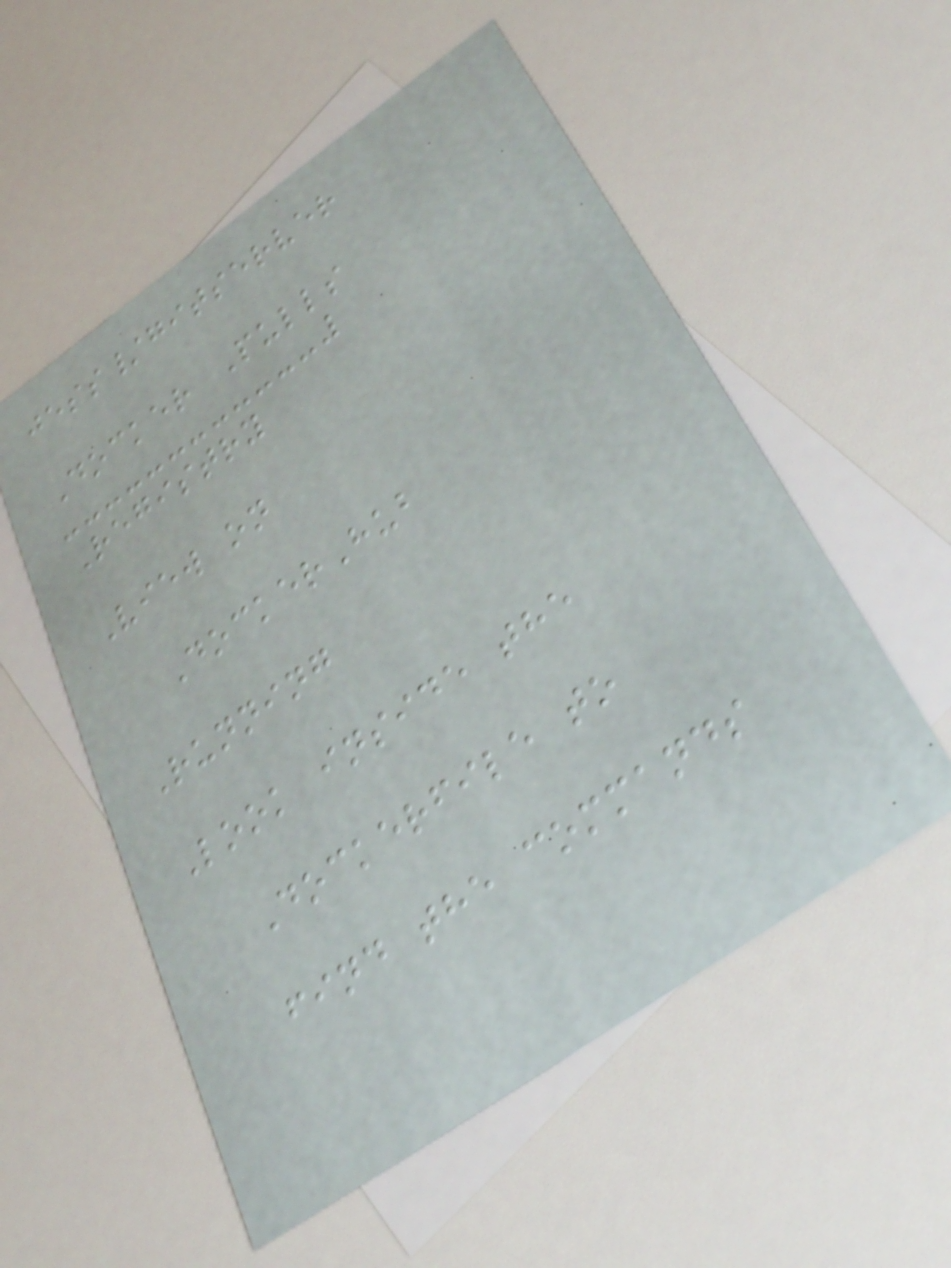jess/gitserver
Docker Pulls
Registry
View on
DockerHub
Running
Look inside the
Dockerfile to
find the commands
